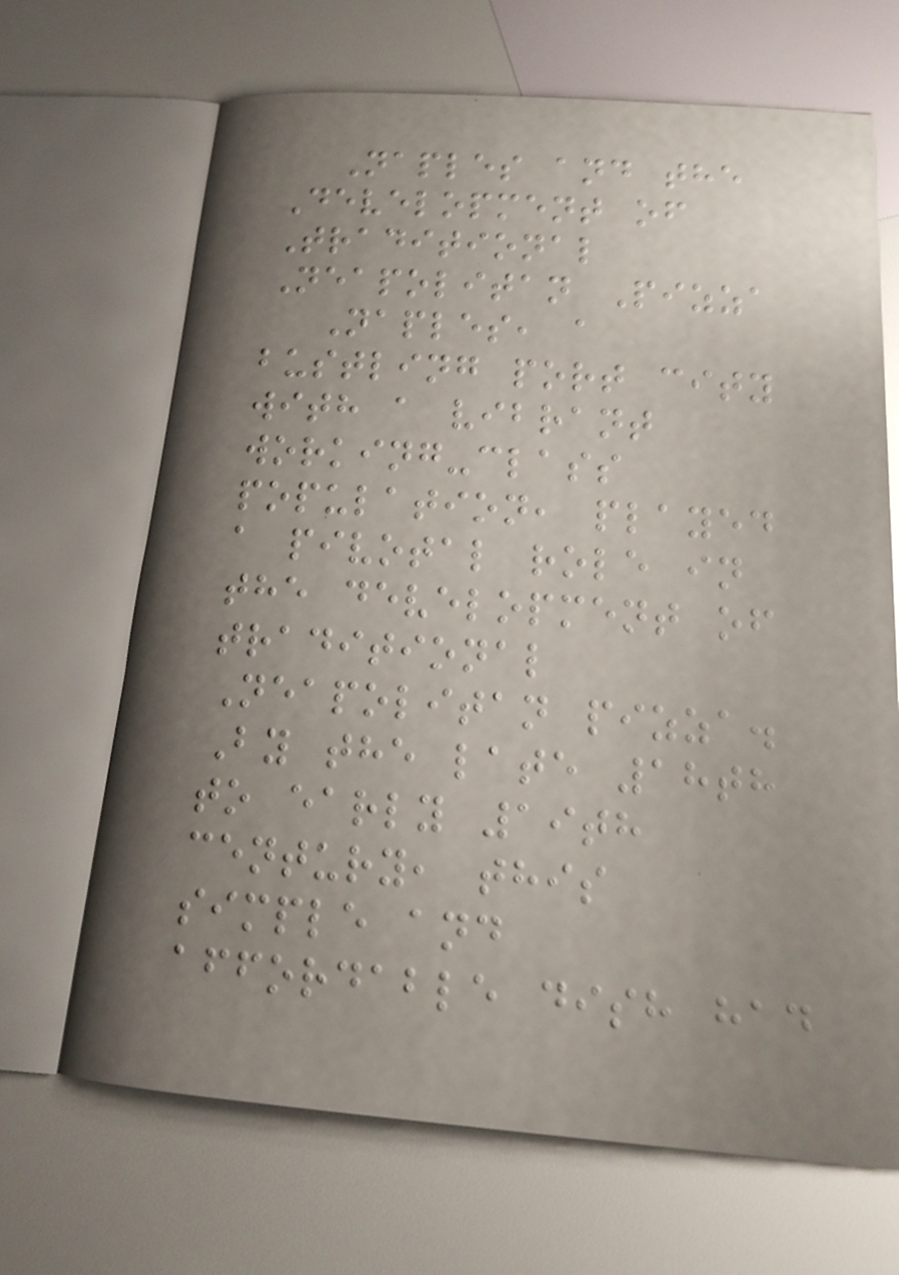Naples and the
Development of
Traditional
Neapolitan Pizza
Naples, a
bustling port city
with a vibrant
working-class
population, played
a pivotal role in
the development of
traditional
Neapolitan pizza.
By the late 18th
to early 19th
century, this
simple and
affordable dish had
